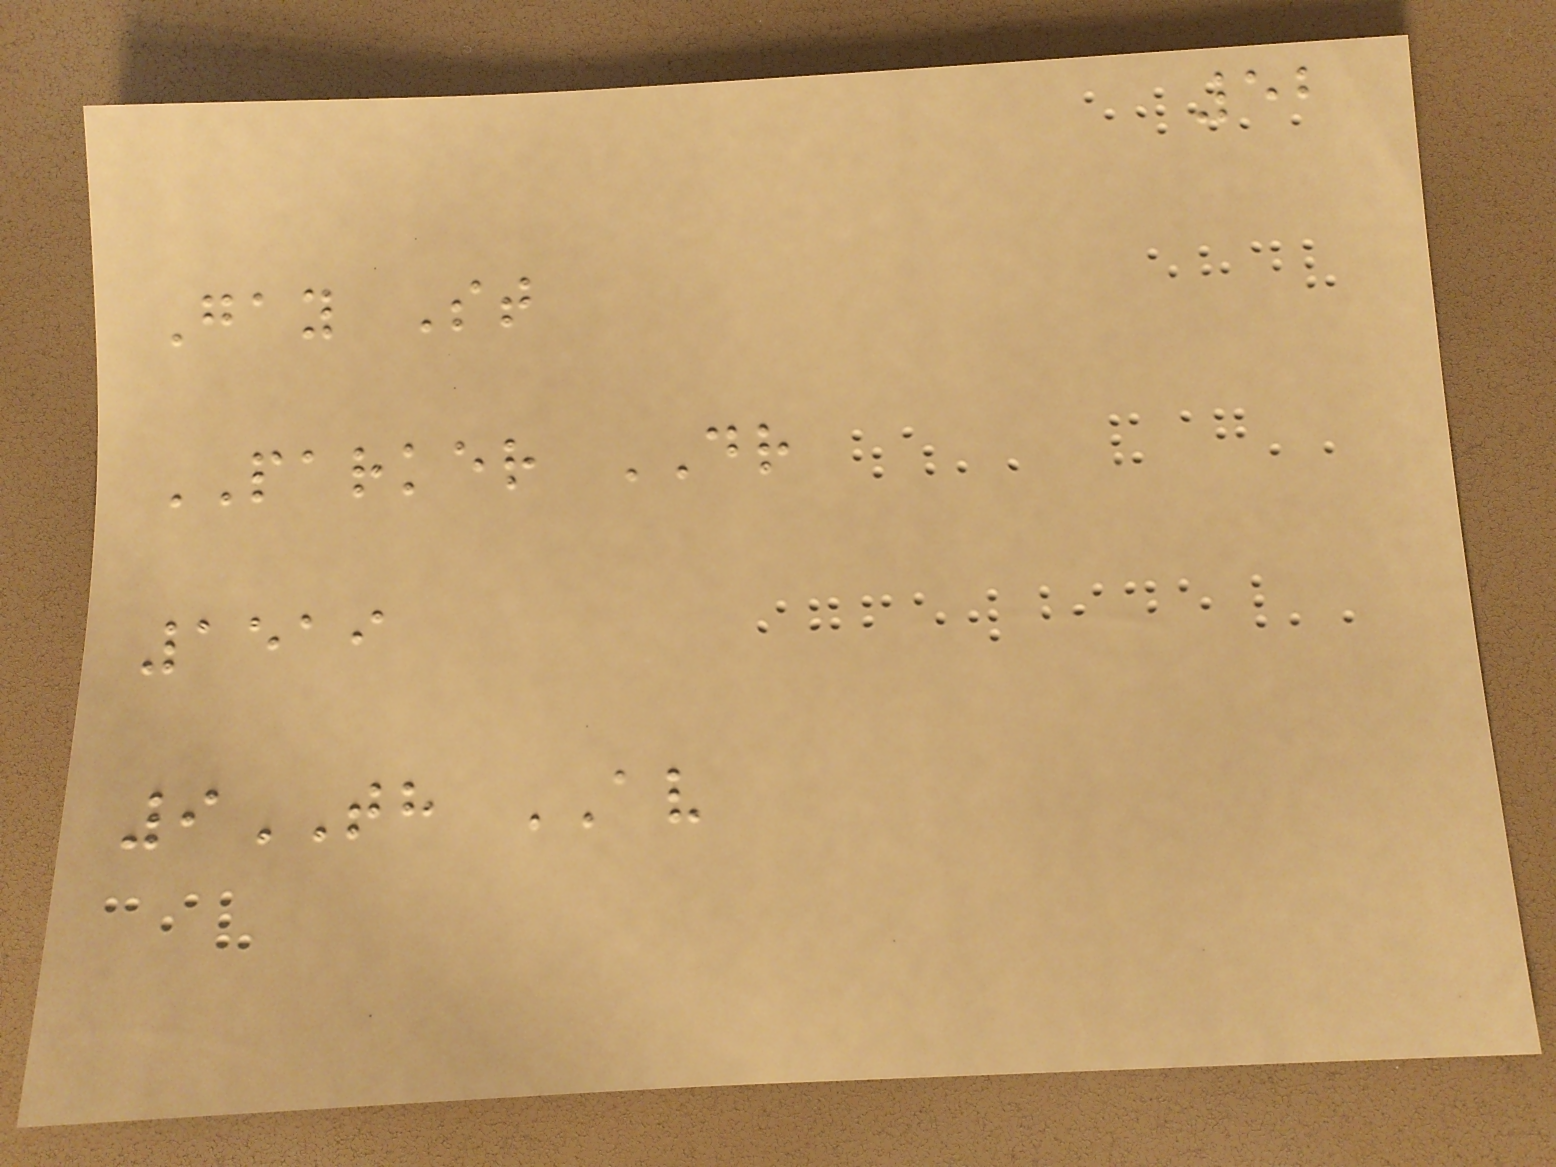52
Gay St
PARKER DR
1519
9TH AV
